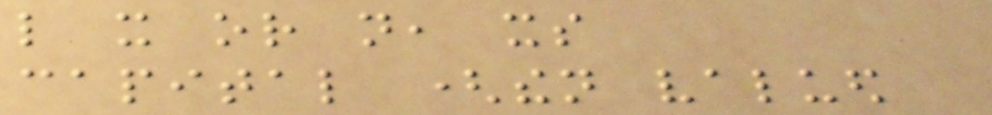like it or not, its
capital (then valued
